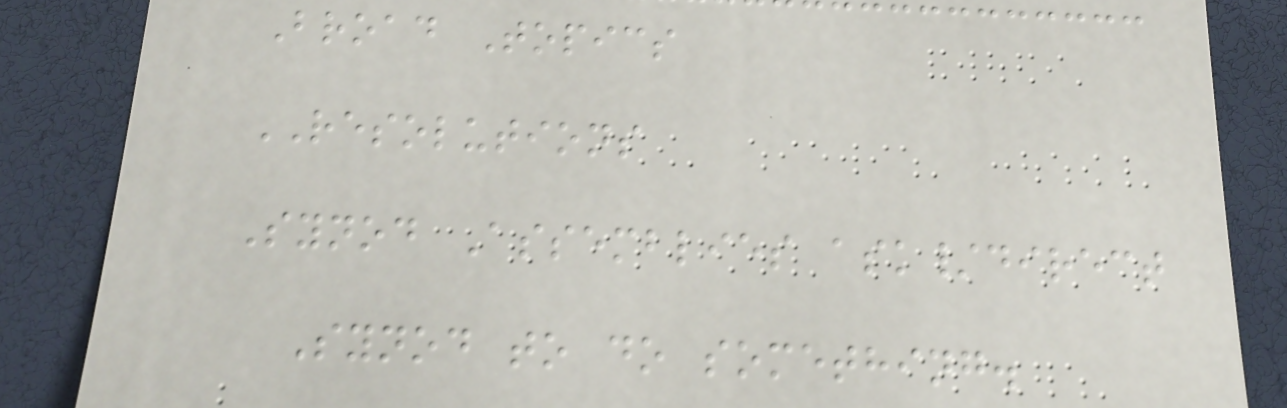Broad Topics
RESOLUTIONS
Synod Assemblies ask/direct
Synod to do something.
